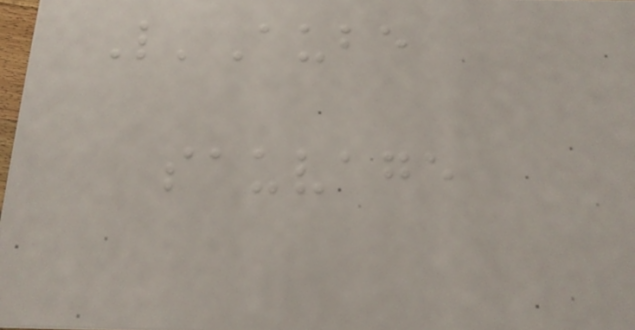L'Aube
sauvage
